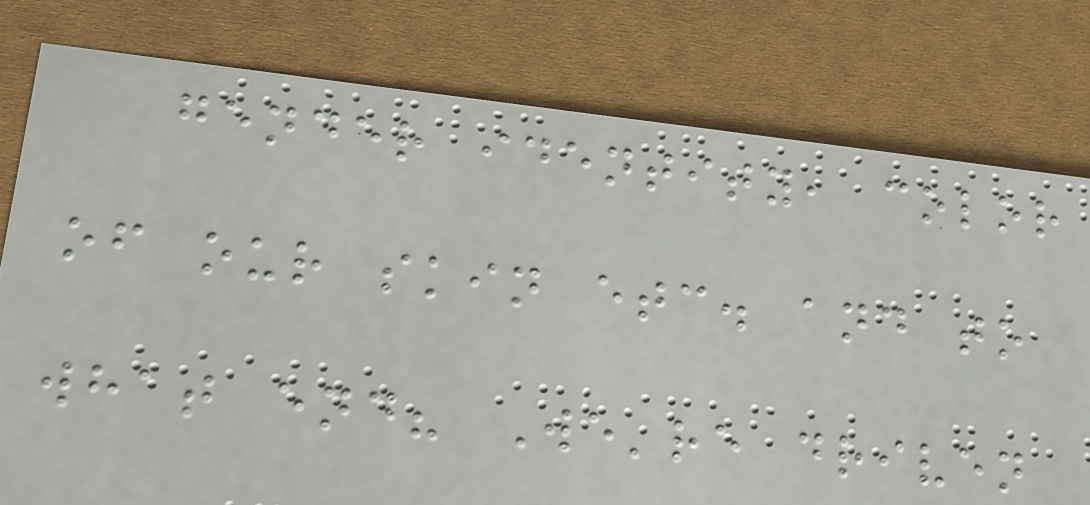gender identity, color
of our skin etc. and to
what end? We're driven
